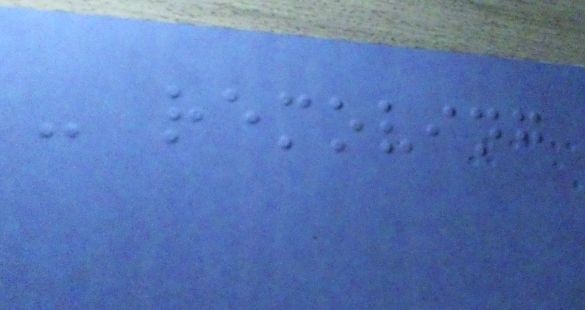- removing
